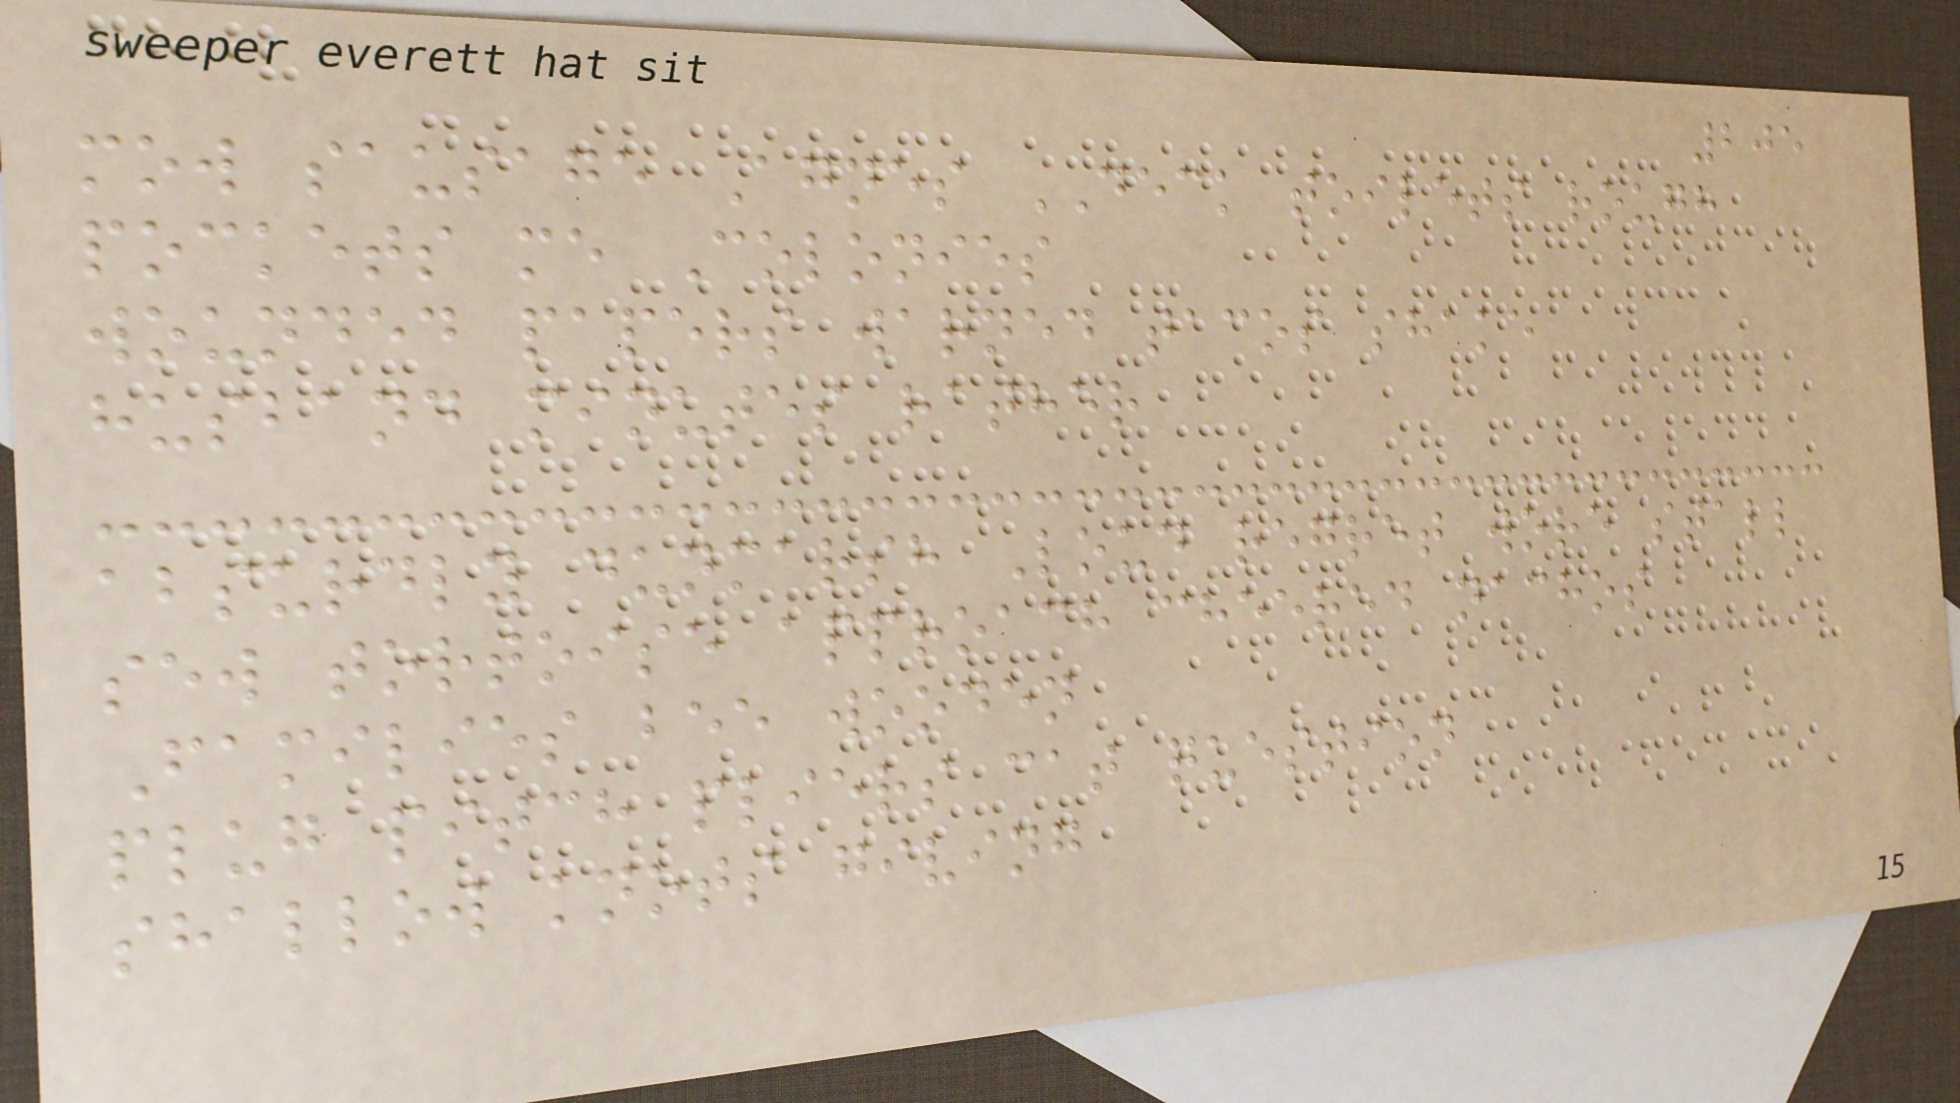205
mow sausage Agnes DECK toilets rough
pockets me Colonies
wounded papers warned tacos shake
husband minutes rather
absurdly dunmarsh Loud regret wore stall
sew tortoise approach cheered nachos
Families bee wooden
plug pitch pliers cat question
shallow knots giving
